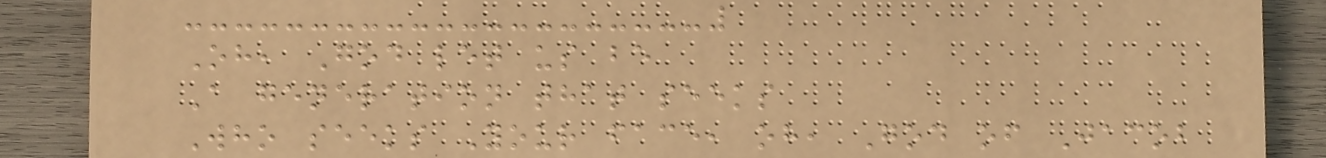Oh, God let us be
A generation that seeks
Who seeks Your face, oh, God of Jacob
